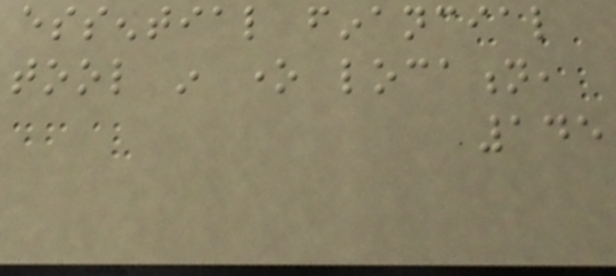essential financial
tool in one location,
145
